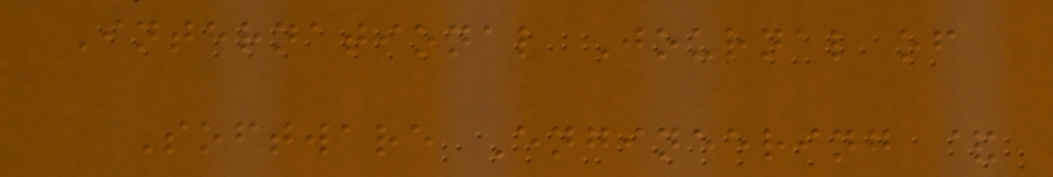International Journal of
Software Engineering &
